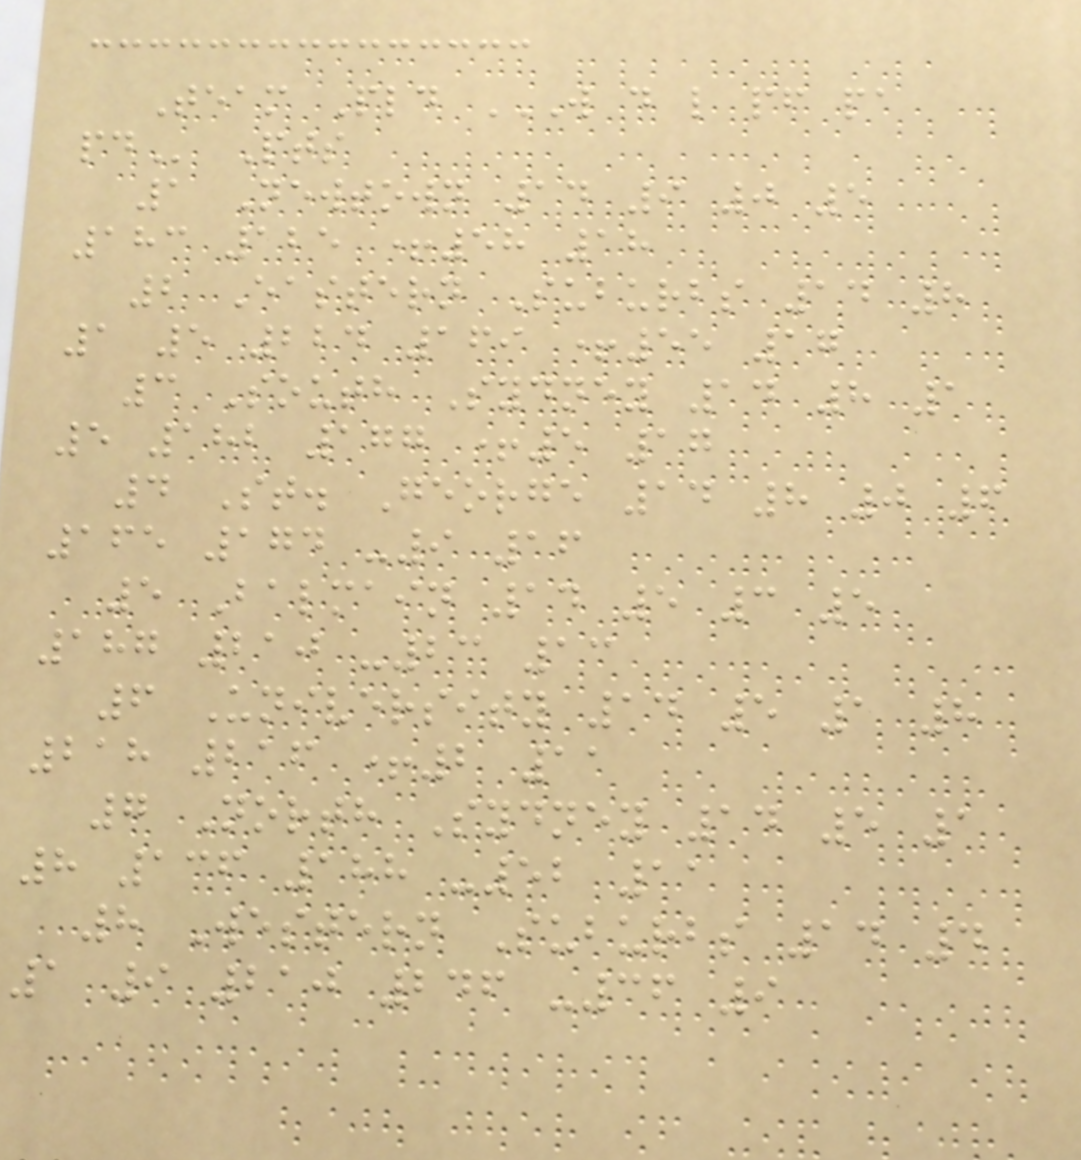Team Pld W D L PF PA
PD Pts
1 Newtown 14 9 0 5
183 125 +58 18
2 Eastern Suburbs 14 8
1 5 224 169 +55 17
3 South Sydney 14 8 1
5 182 177 +5 17
4 St. George 14 8 0 6
165 174 -9 16
5 Balmain 14 5 3 5
187 210 -23 13
6 University 14 5 1 8
218 216 +2 11
7 North Sydney 14 5 1
8 136 188 -52 11
8 Western Suburbs 14 4
1 9 210 246 -36 9
